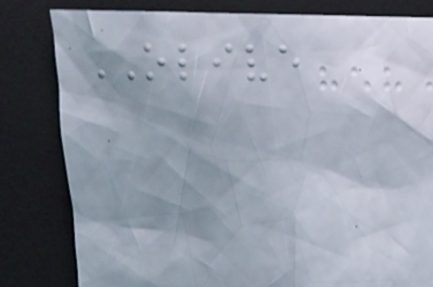OLIVE
